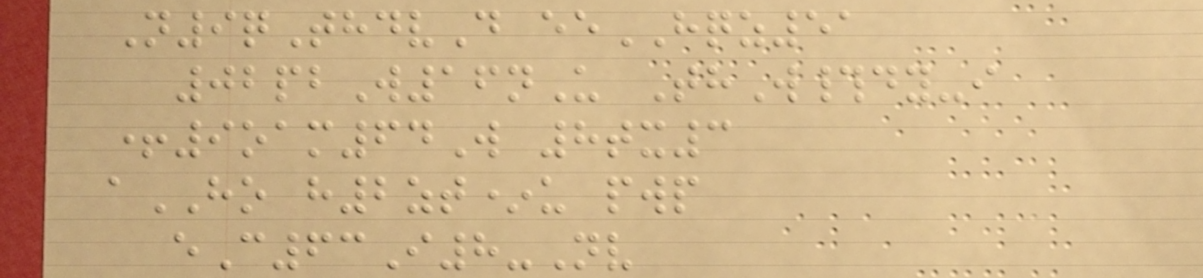N9qThdvD eeHQZ51
02pbW16nU ThW#dy-i
+9oam64W 8tx3
aHO h2zt*u pwp
eC63I8-Nv
